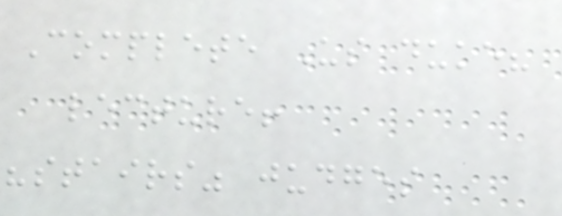Complete Us duke?
lecture!
"stairs" judges
